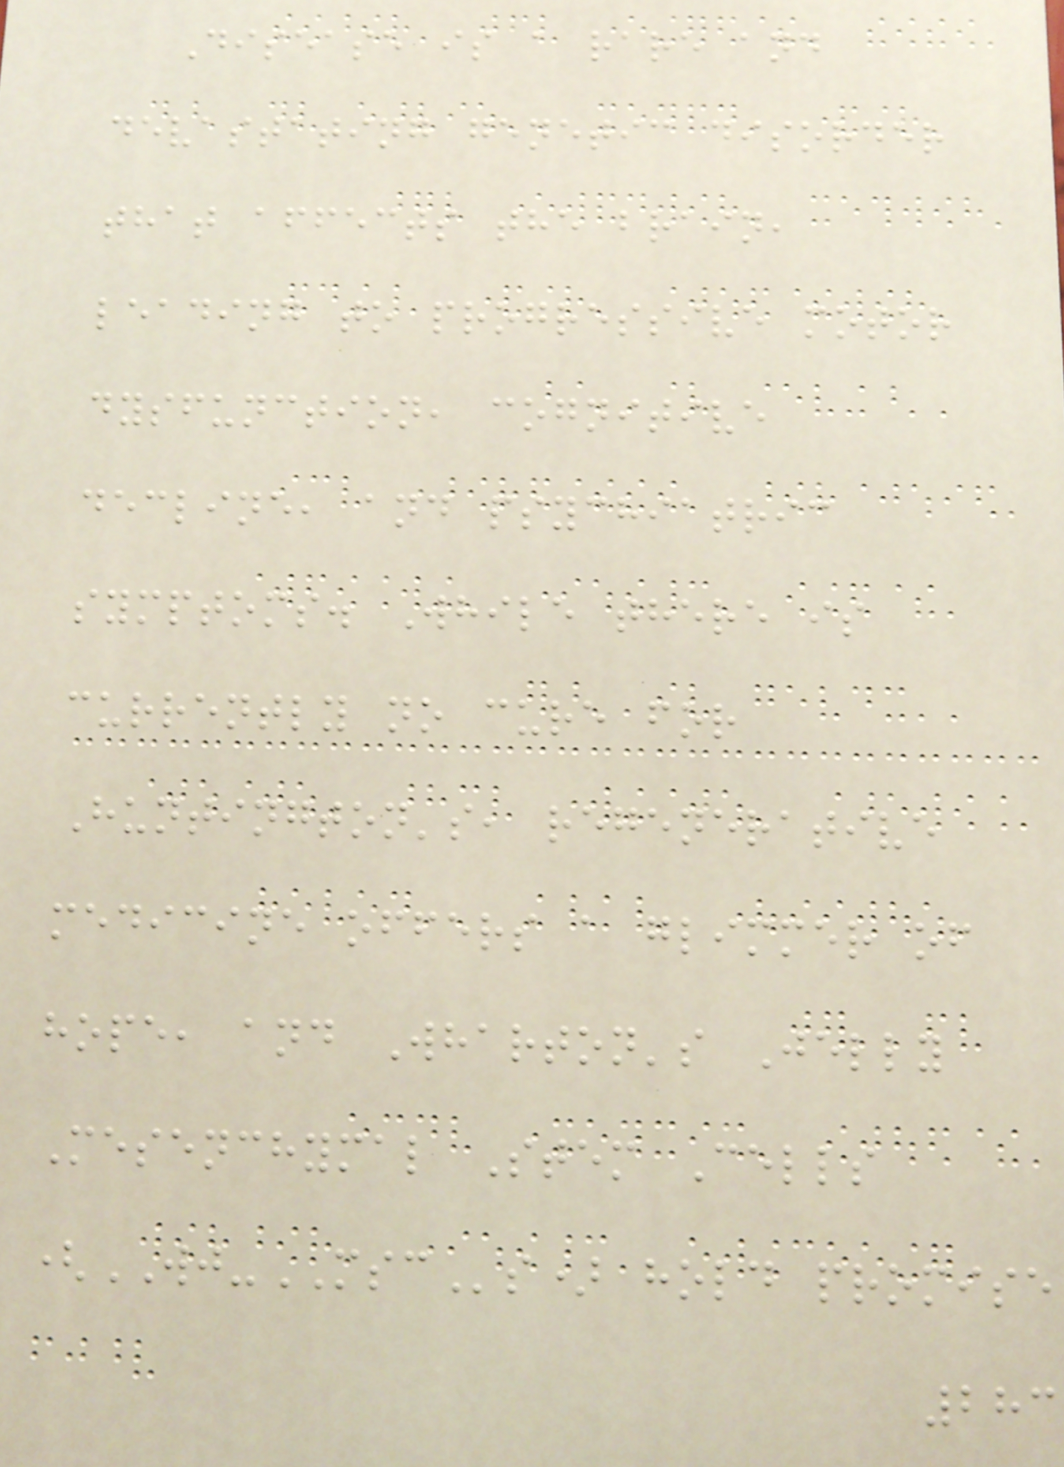Disease is a rare and
devastating genetic disorder
that affects the brain,
leading to progressive motor
dysfunction, cognitive
decline, and psychiatric
symptoms. While there is
currently no cure for
Huntington's, regenerative
medicine offers a glimmer of
hope, and Wharton's Jelly
Mesenchymal Stem Cells
(WJ-MSCs) hold promise
283
